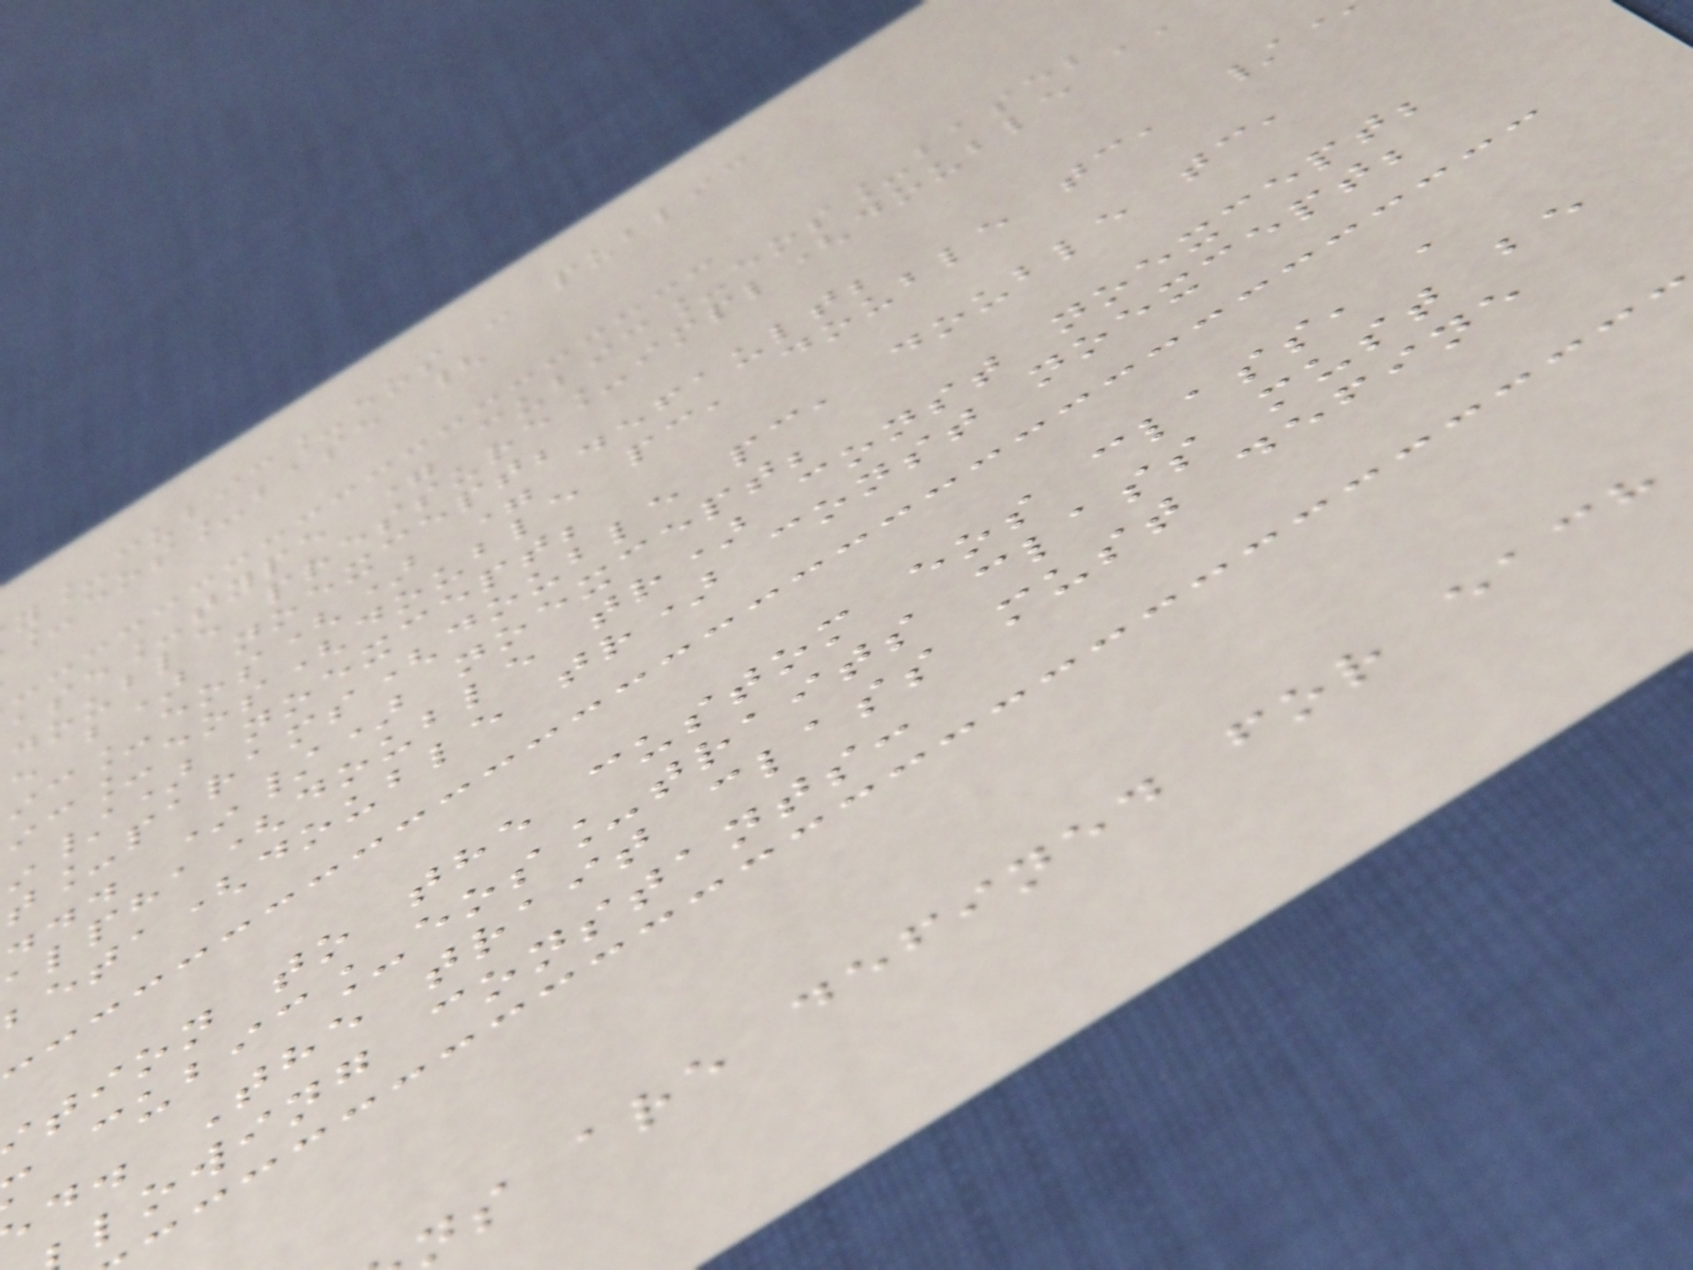y_cubic_eos : public
_eos_base {
ase_type = cubic_eos_base;
double pressure_impl(double a,
e b) noexcept;
ic_eos() = default;
ic_eos(double pc, double tc, /
/) noexcept;
t_params(double pc, double tc,
... */) noexcept;
alpha(double tr) const noexcept;
beta(double tr) const noexcept;
tion to the custom eos class, a
cubic_eos_traits class must be
d. The trait class must define
lowing constants:
s are defined for each
